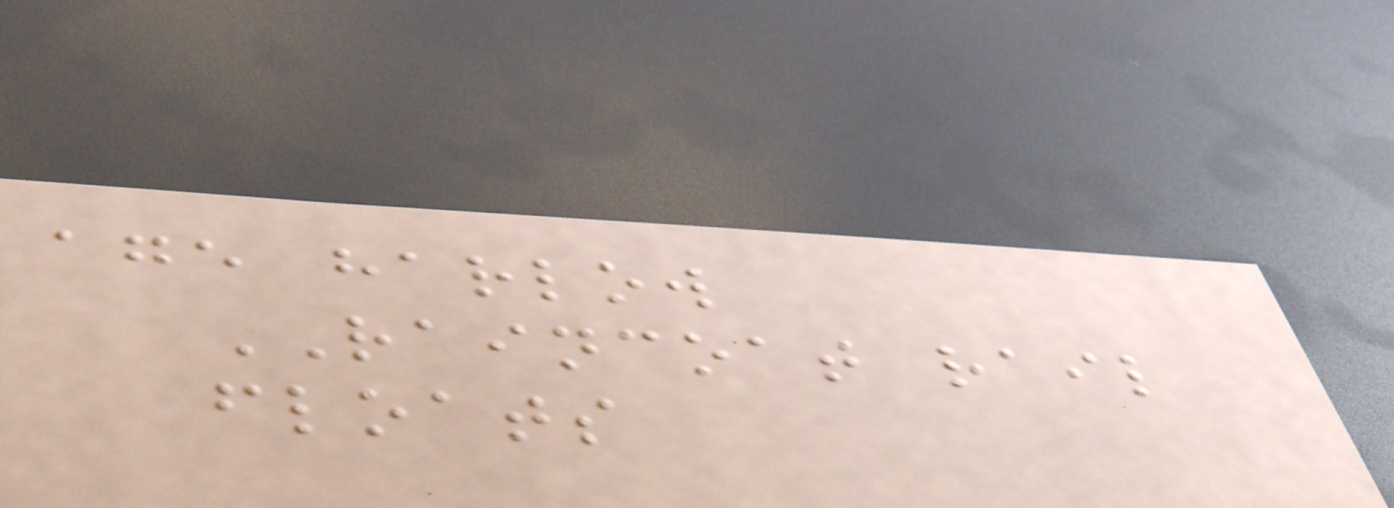age harlow
RAINCOAT rail
floats
